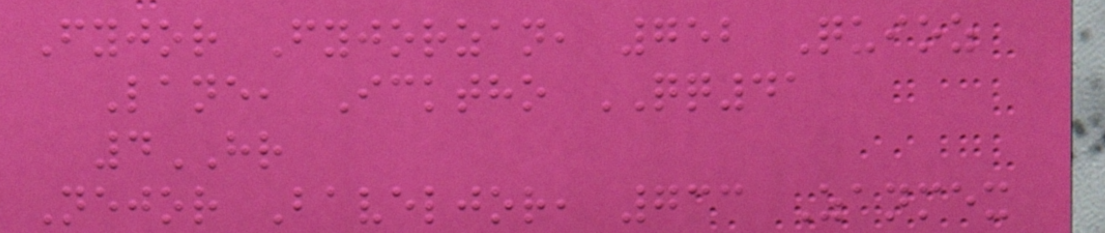Fyjor Fyjorzan, 752 Quioz
Lane, Icktho QQ41
4HR
Nejor Baveljor, 733 Zanmex
